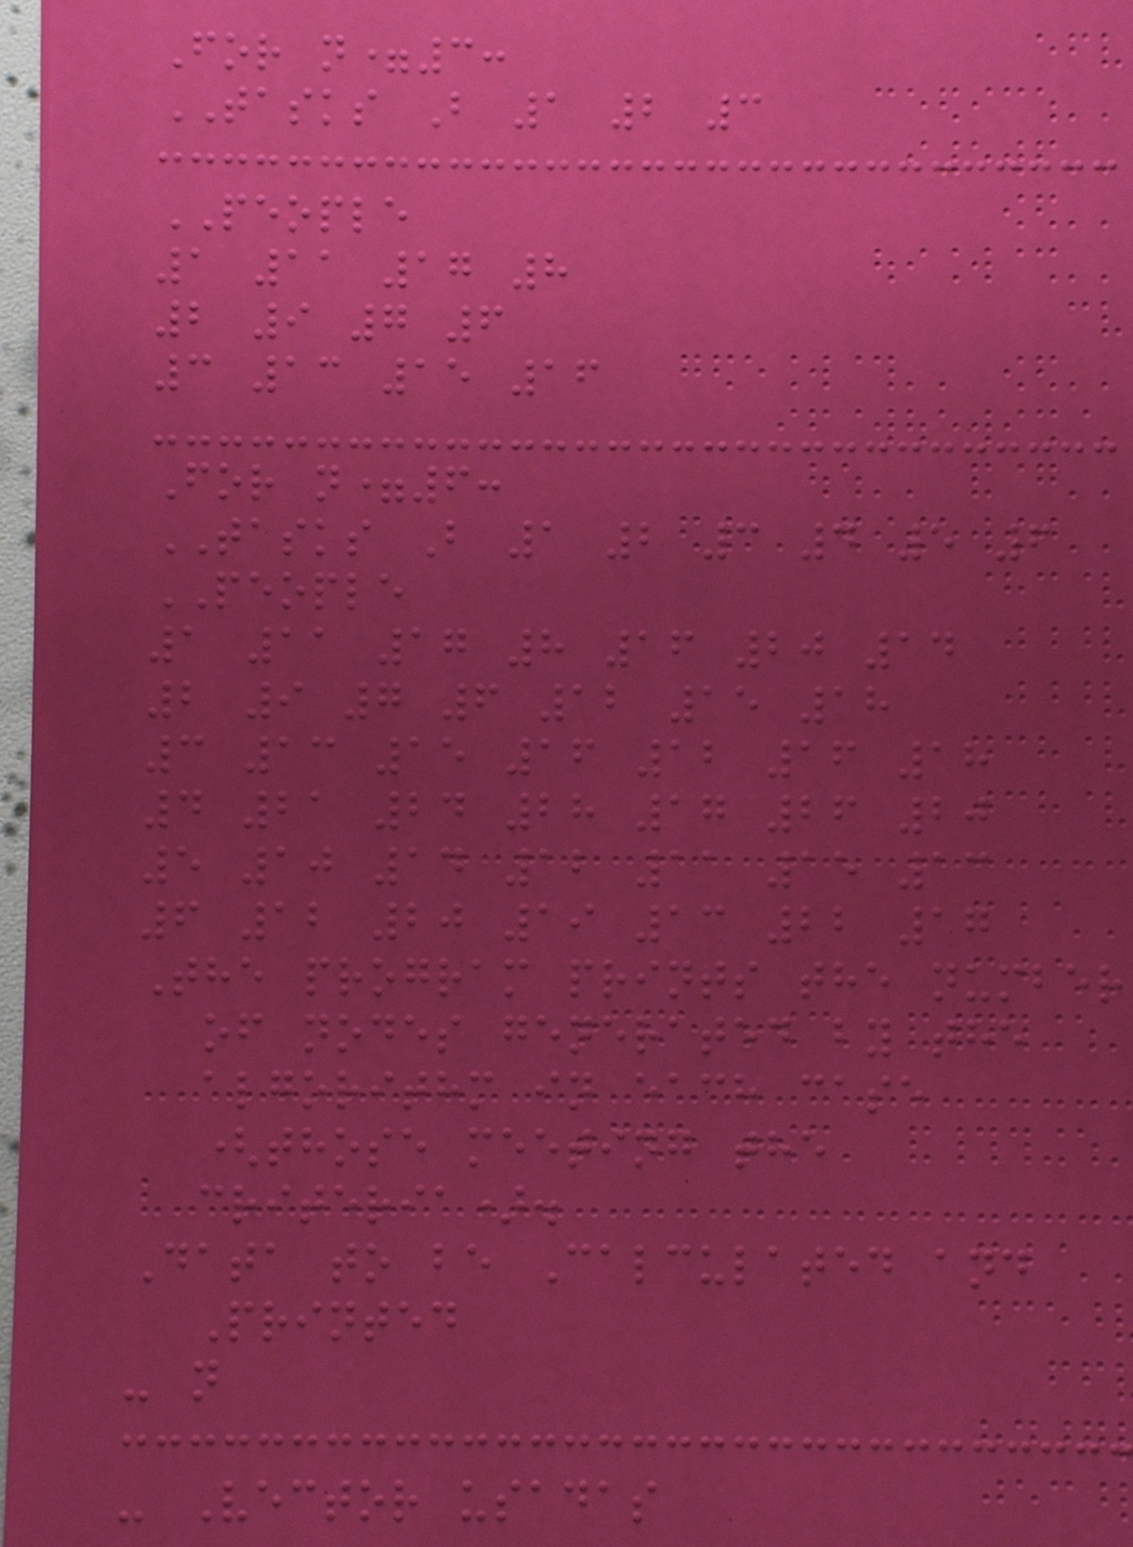For n=3:
TASKS B 1 2 3
PEOPLE
1 11 17 8
2 9 7 6
3 13 15 16
For n=6:
TASKS B 1 2 3 4 5 6
PEOPLE
1 11 17 8 16 20 14
2 9 7 6 12 15 18
3 13 15 16 12 16 18
4 21 24 28 17 26 20
5 10 14 12 11 15 13
6 12 20 19 13 22 17
The program prints the number
of nodes generated by the
algorithm in each case
(those meeting the
criteria).
Data to be Calculated and
Printed
- n
- Vector usadas
